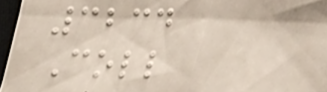3234
Coll
